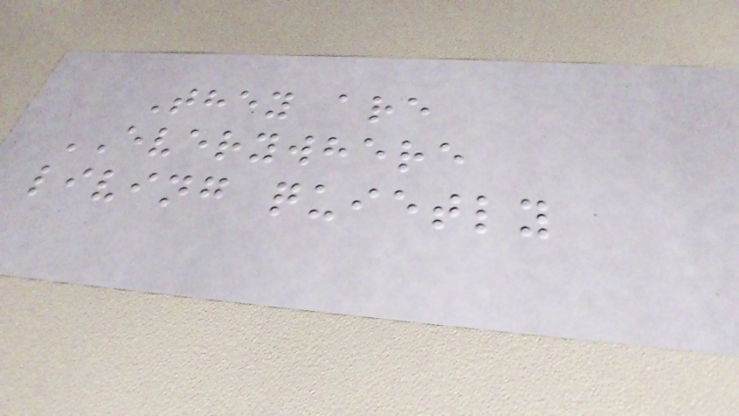They are
EVERYWHERE
living quietly
